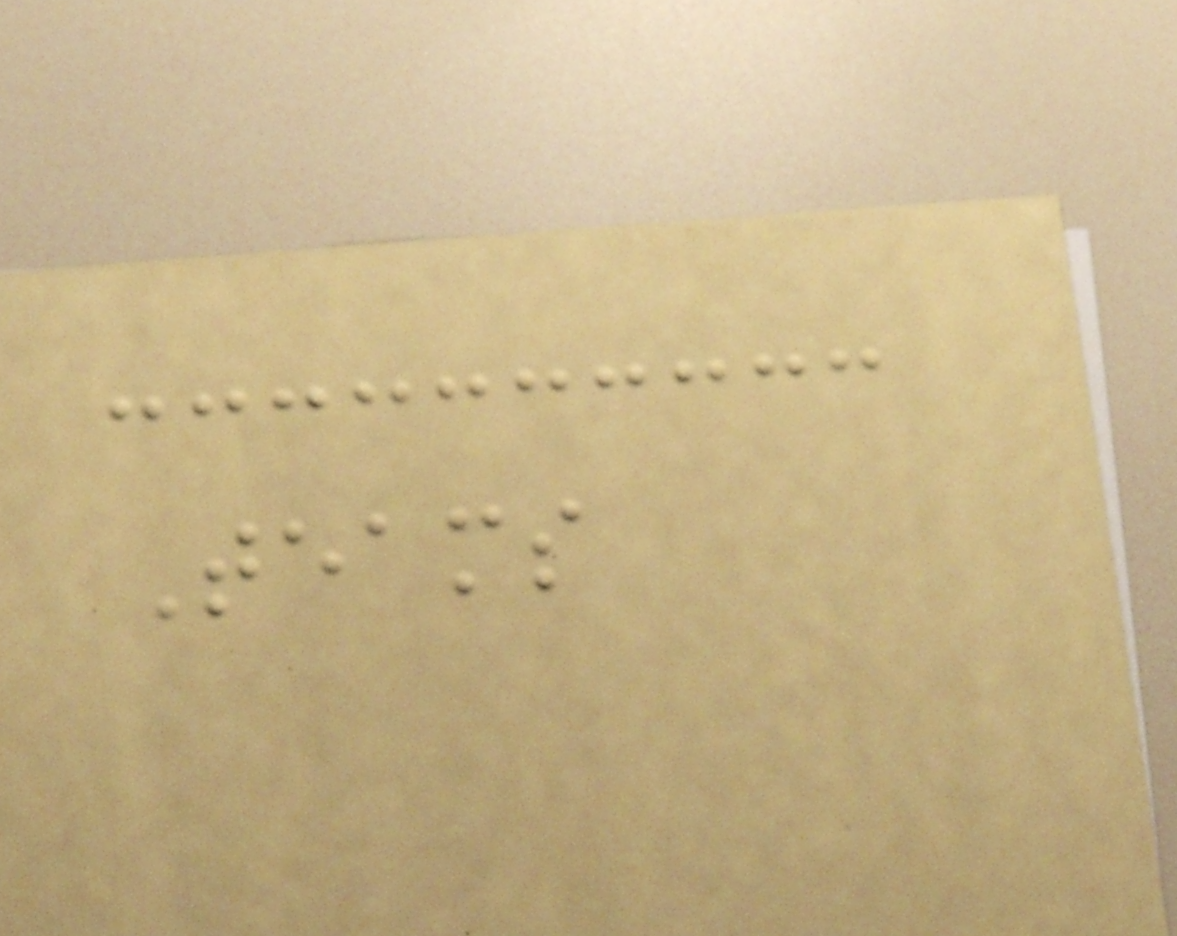Teams
